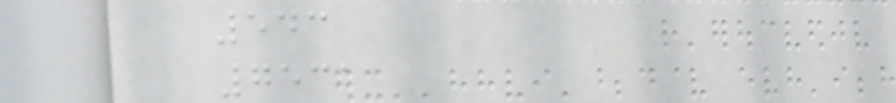543
7531
